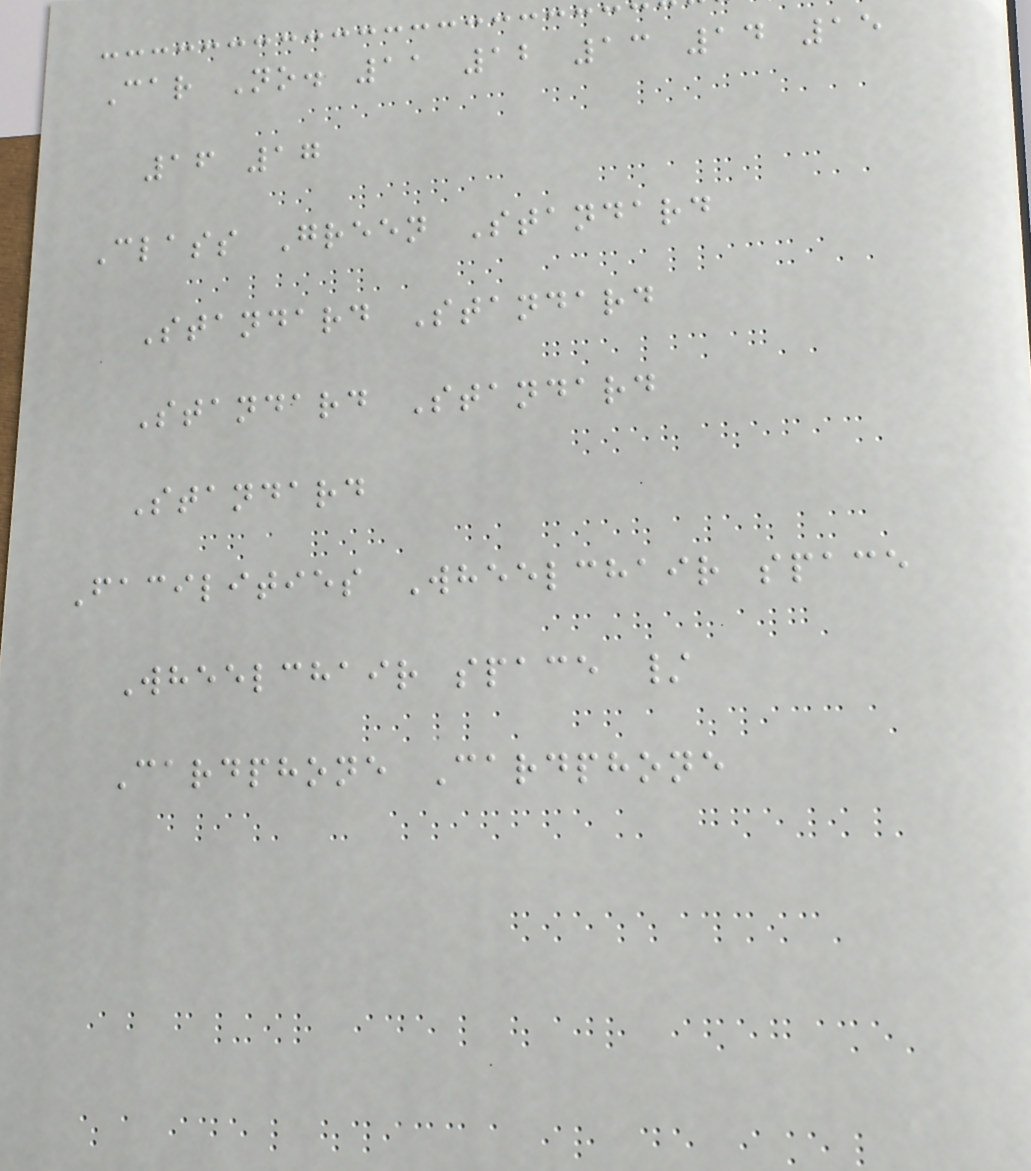Car No. 11 12 13 14 15
16 17
Class Green Standard
Standard Standard
Standard Standard
Standard
Facilities Wheelchair space
Wheelchair space /
Cardphone Cardphone
